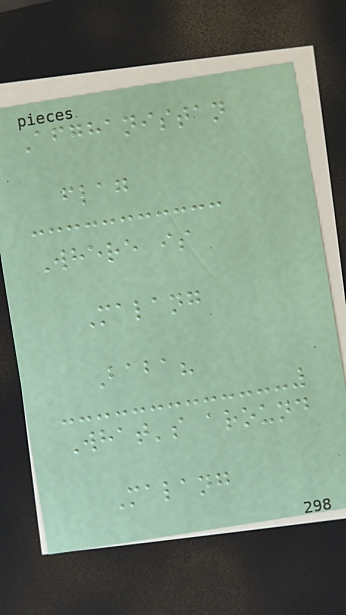Afghanistan
flag
Where is
Malang
Baba?
What's around
Malang
